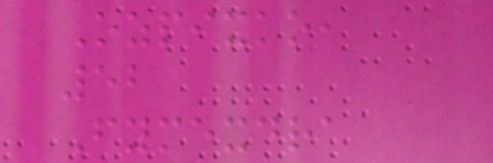Ozpixko,
52
Fymexdra
